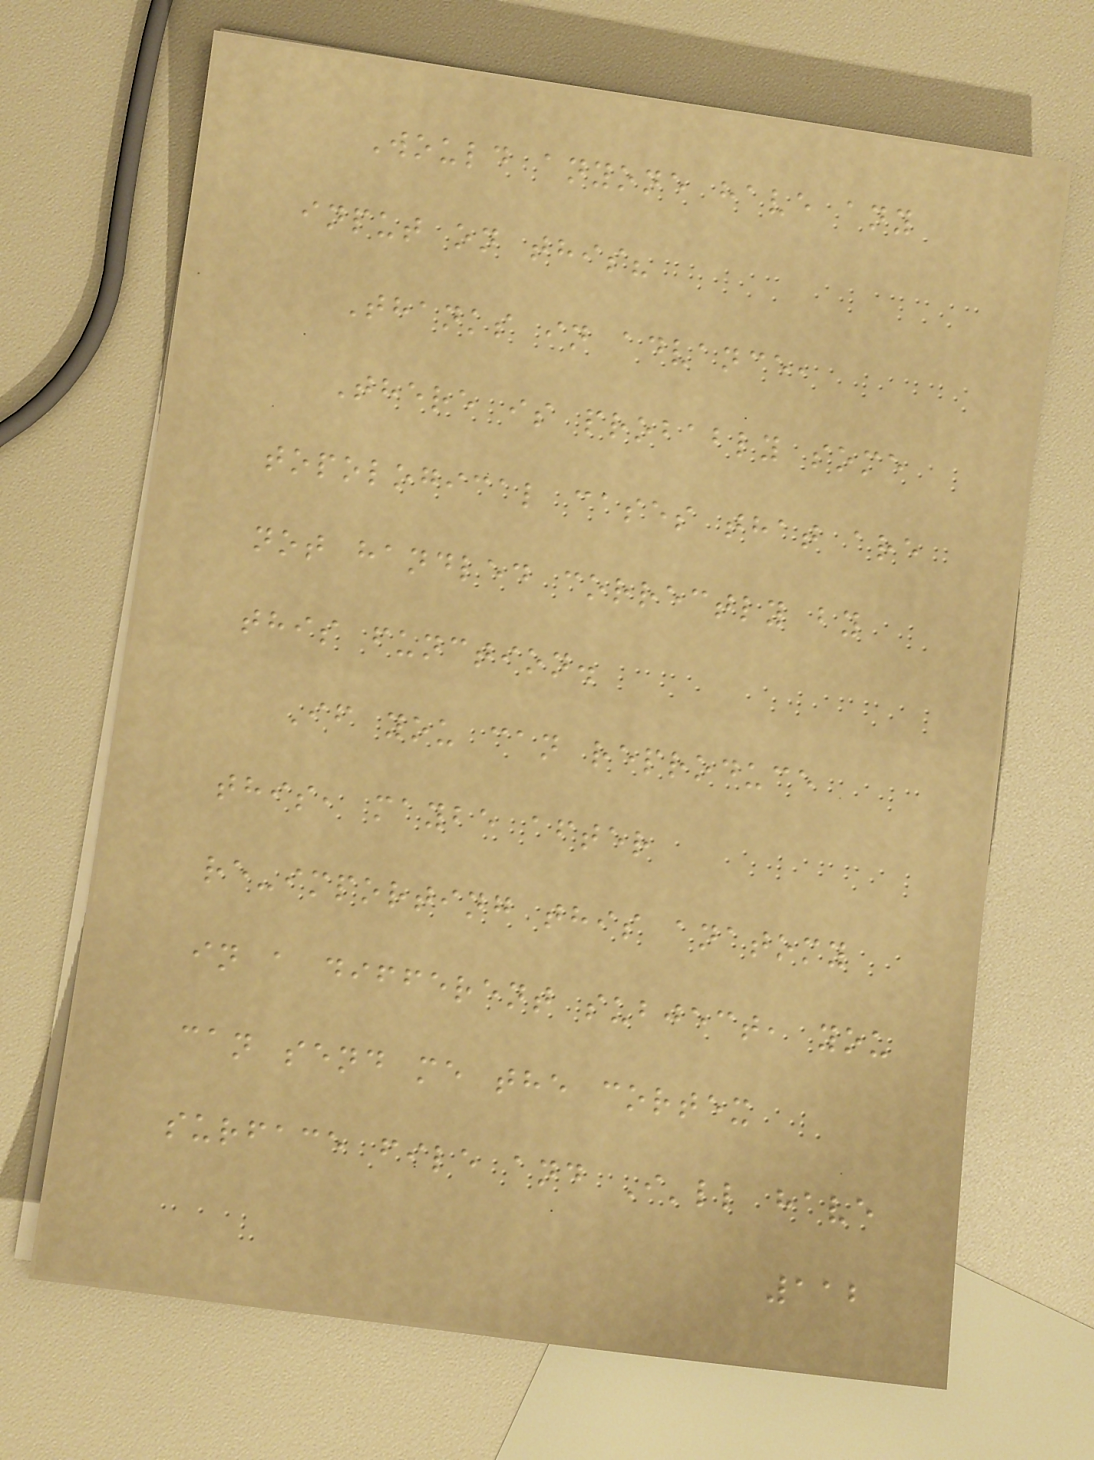Would anyone have any
input on this?
Thanks in advance,
There is probably some
topological cases that are
not handled correctly by
this function.
If you can reproduce
this, maybe after
re-importing this anatomy
in a different subject, you
can send me the cortex
surface file and I'll have
112
